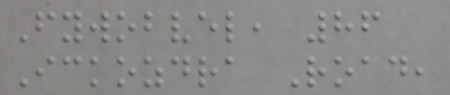Fywobvel, 86
Ickozdra Road,
